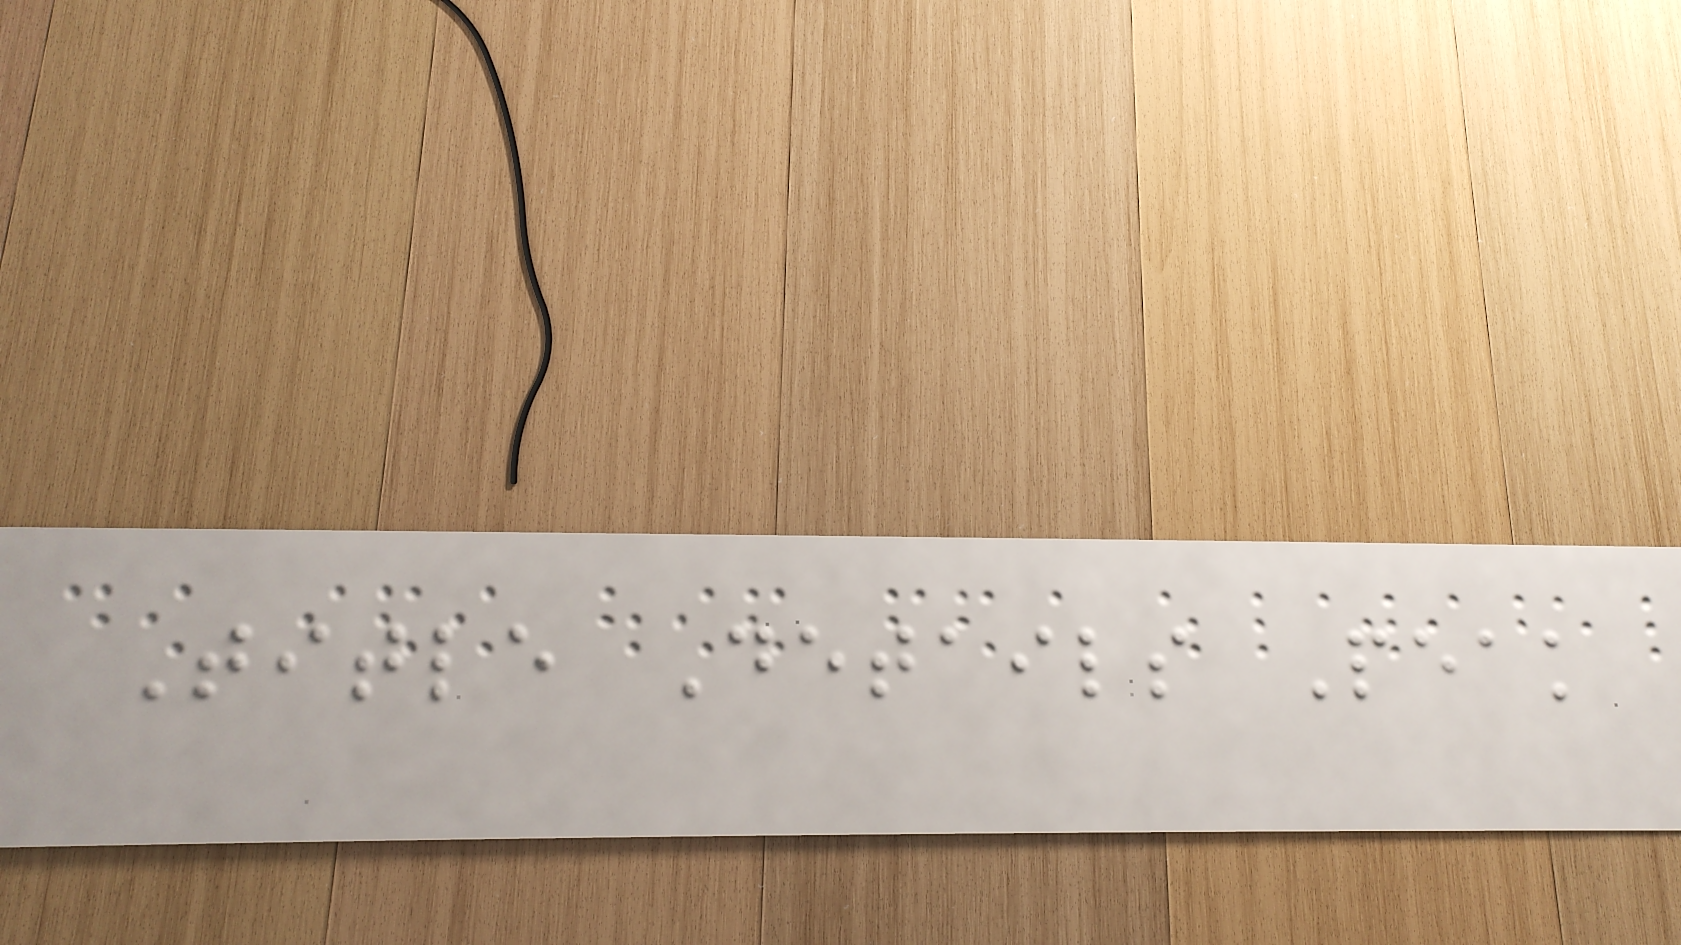Title Details Peak
